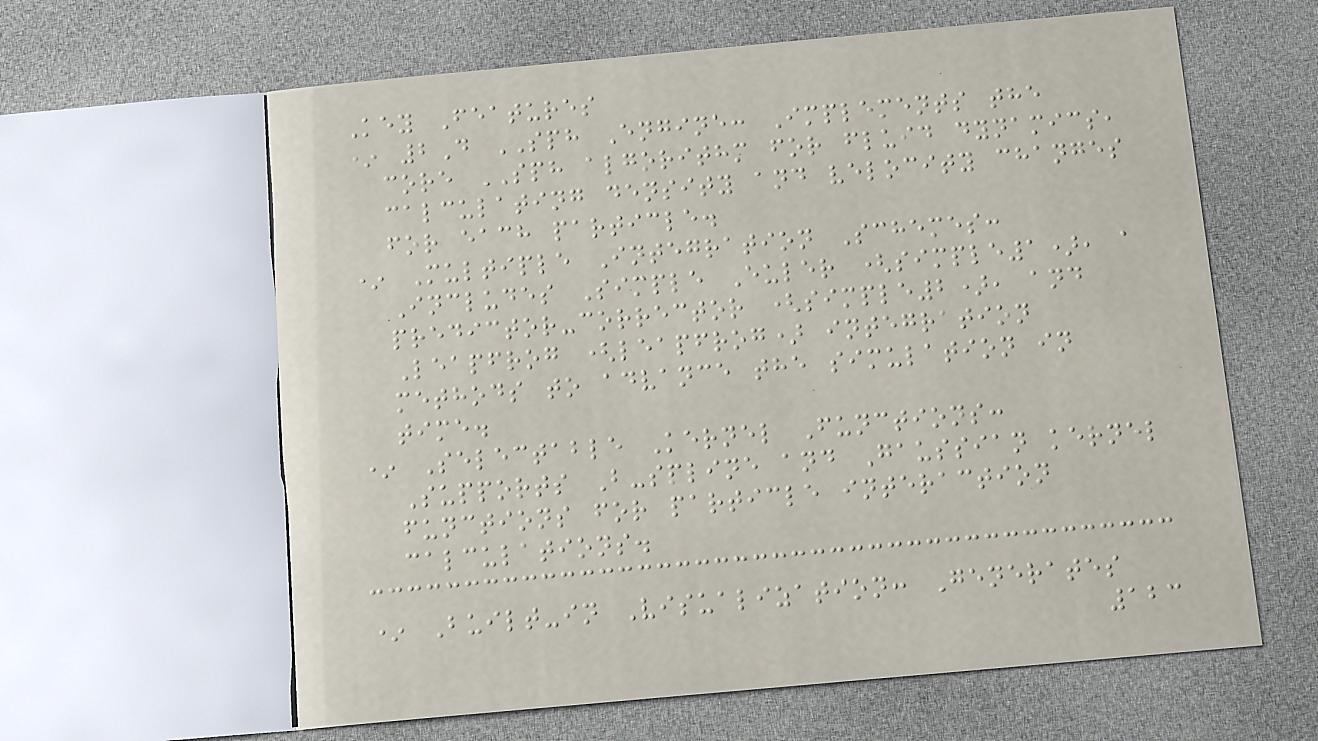Key Features
* 2D SPH Engine: Implements the
core SPH algorithm for fluid dynamics,
calculating density and velocity changes
for each particle.
* Multiple Integration Schemes:
Includes Simple Euler (simple1), a
predictor-corrector (simple2), and
Leapfrog (leapfrog) integration
methods to advance the simulation in
time.
* Selectable Kernel Functions:
Supports B-spline and Gaussian kernel
functions for particle interaction
calculations.
* Built-in Visualization: Generates
123
